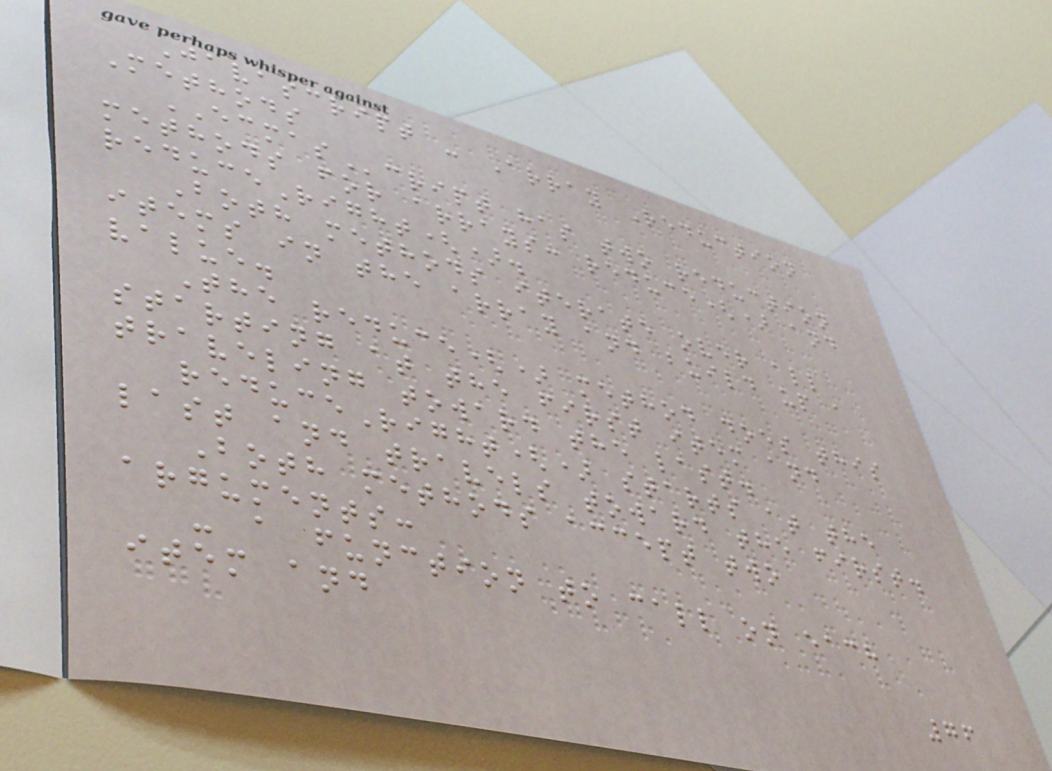Javascript - Array Reduction
Methods
ECMAScript has two reduction
methods for arrays: reduce() and
reduceRight().
Both methods iterate over all
items in the array and build up a
value.
The reduce() method does this
starting at the first item and
traveling toward the last.
reduceRight() starts at the
last and travels toward the first.
Both methods accept two
arguments:
- a function to call on each
item and
76
